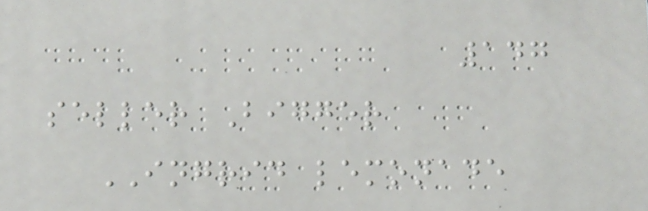147
seller Bigger
INGRID lemonade
